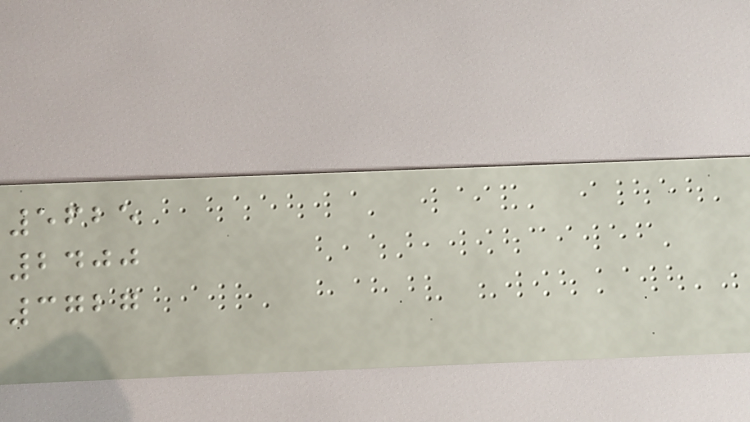5625
2400
3727
